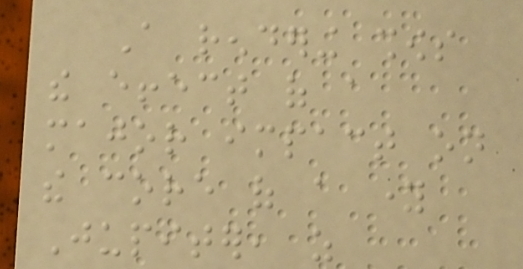A rendering shows
the effect of a
major impact on
the core of a young
Jupiter, as
